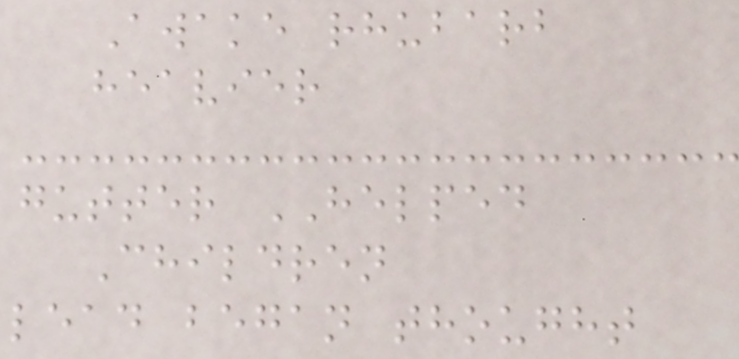Awake rhubarb
heavier
gutter HELPED
Children
lead began thought
